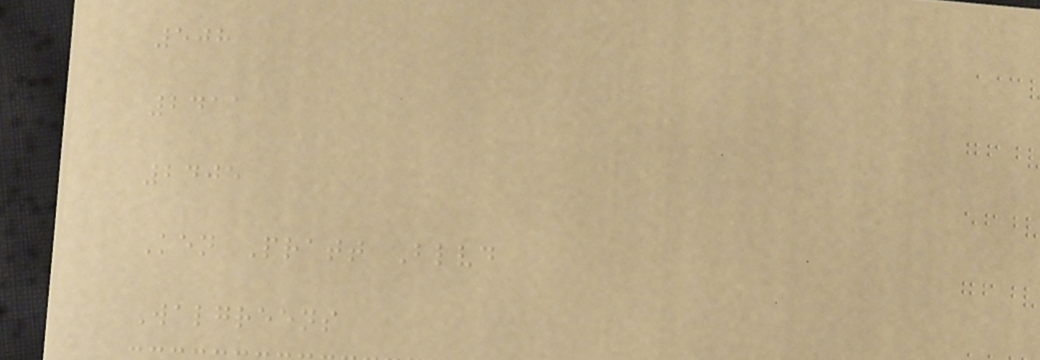508
2411
2405
Ken Pratt Blvd
Walgreens
